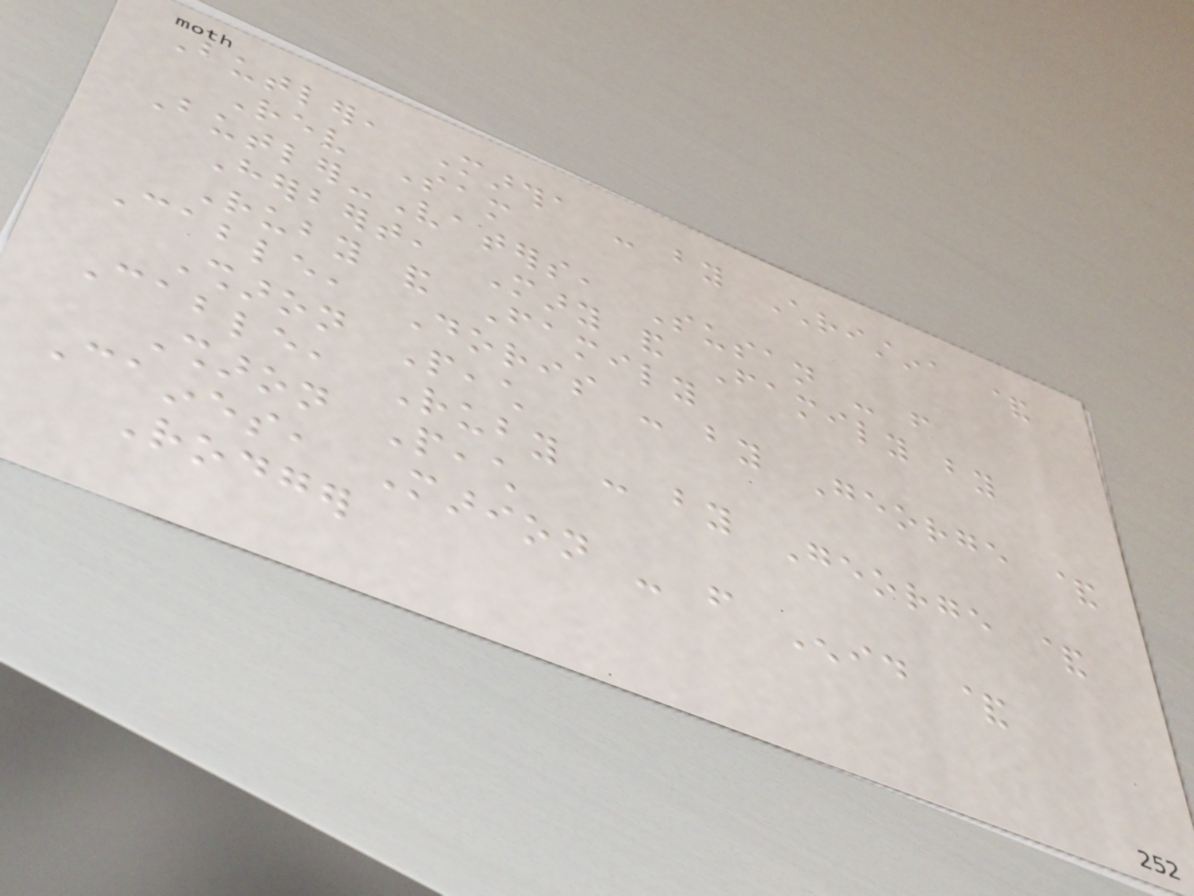Butler, Martha - by Christina &
Rev Sam
Butler-Vaters, Susan - from
Herbert, Mary and Family by
Ruby and Family
Cable, Doris - by George &
Sharon Peach
Cable, Ruby - by George &
Sharon Peach
Caines, Marion - from Enid &
Rodger
